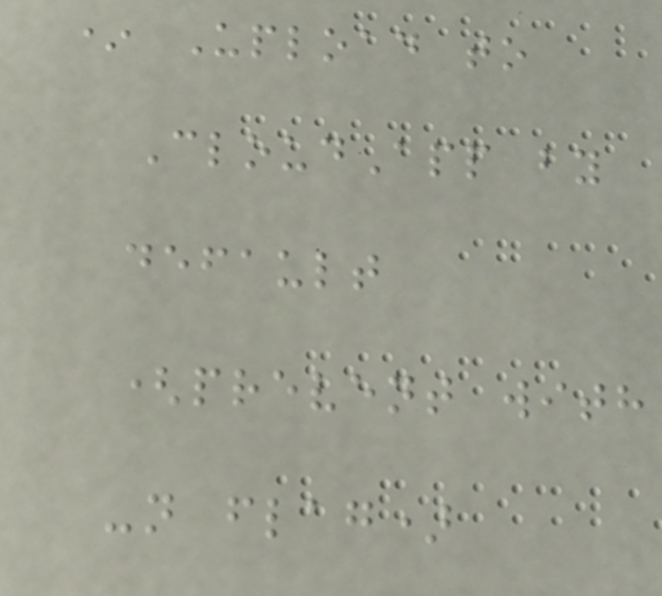* Upload to
CloudApp by
default
(prevent with
-n flag)
